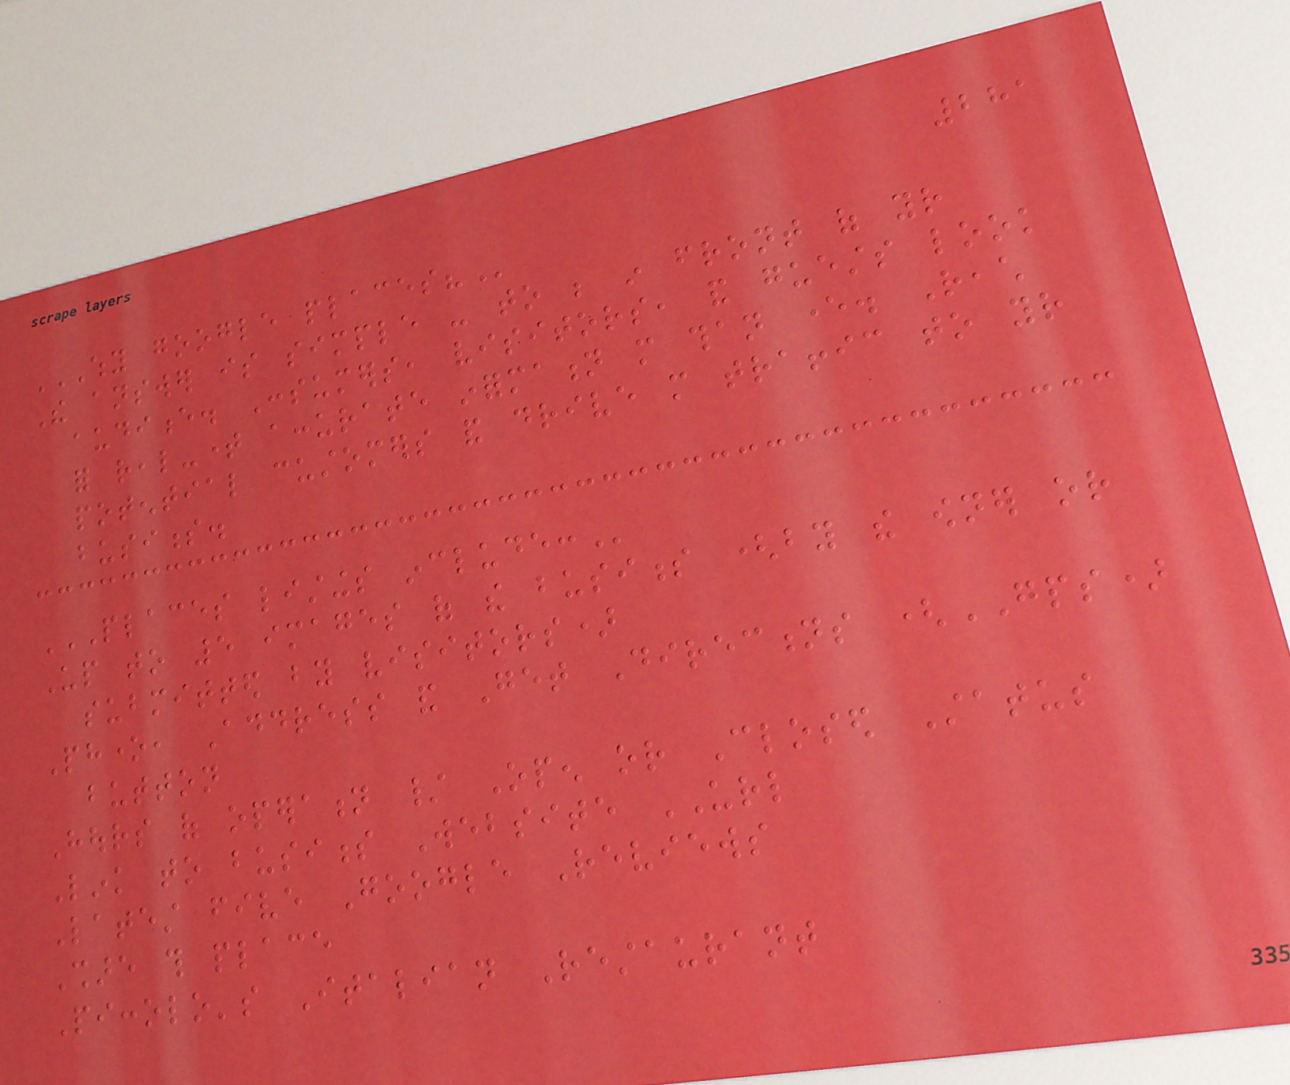281
WHY GOOGLE PLACES?
The answer is simple - to be in front of your
audience. Consumers, visitors, and guests look
for real-time accurate information more than ever. Reach
potential customers and drive more traffic to your
business.
PLACES LISTINGS INCLUDE:
Up to 5 images of the business (by the owner or
submitted by visitors)
Phone, Address and Get Directions (GPS)
button
Hours of operation / Open or Closed Status
Link to business Website URL
Latest five Google Reviews
Share this place
Piccolo's Italian Restaurant
